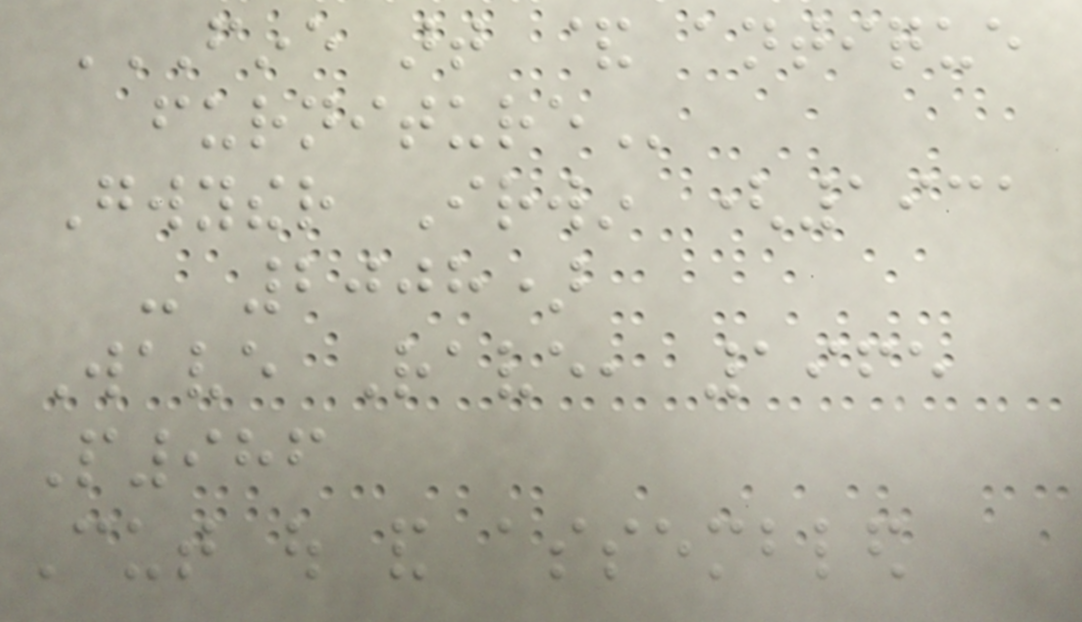FINE ART & ANTIQUE
FURNITURE
Gwyther Irwin (1931
- 2008)
Wave Rave, 1965
P986
Cut out and assembled
